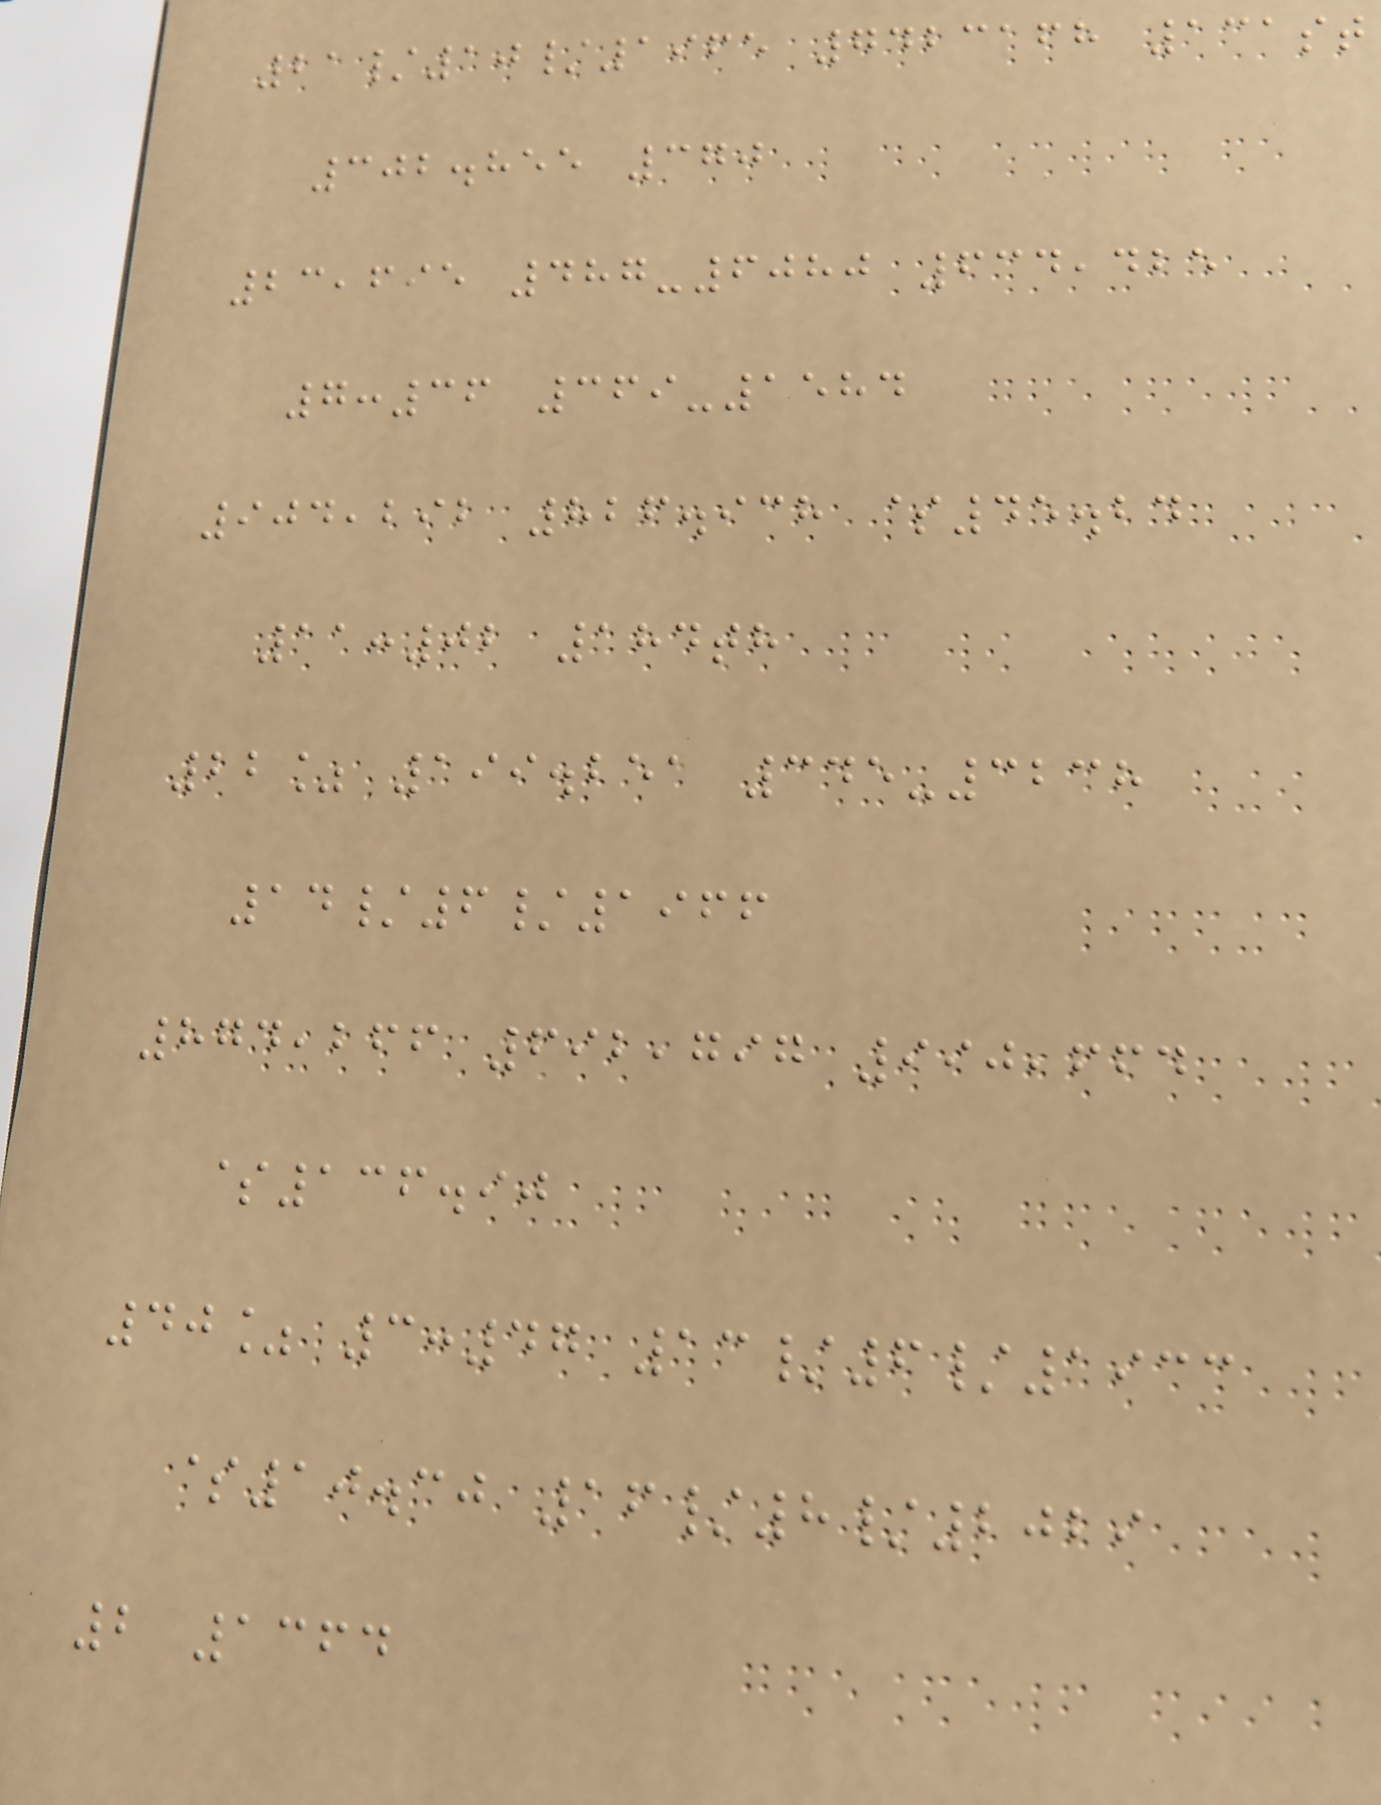21/10/1965 7423168 131st
302.855 370
23,695 487-6080 634,425
7:36 369-1584
904,292 826.938 $45.24
11:02 184th
22% 199.251 345-3238
14/6/1966
874,266 692,797 990,664
$136.90
40% 3:47 13/6/1933
$10.30 16/8/2029
2 1364
